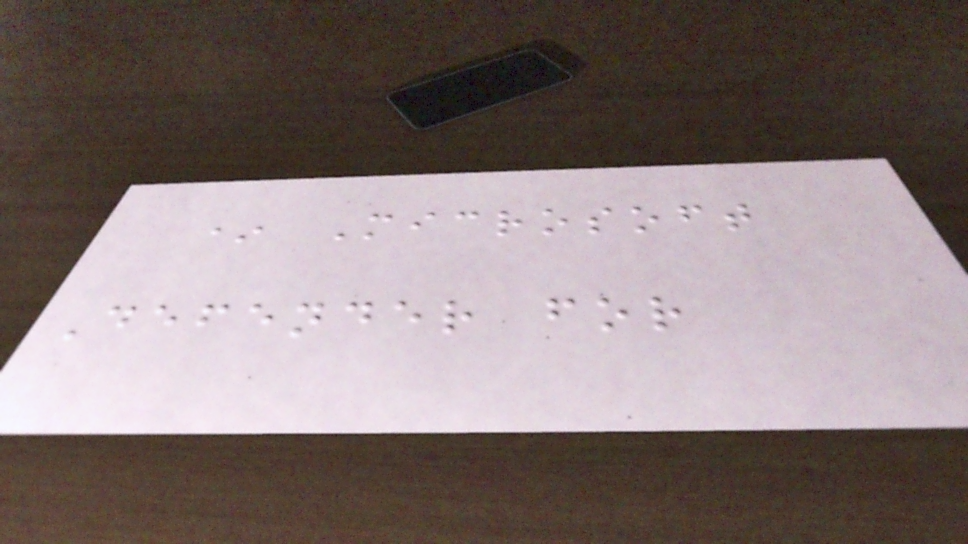* Microsoft
Defender for
